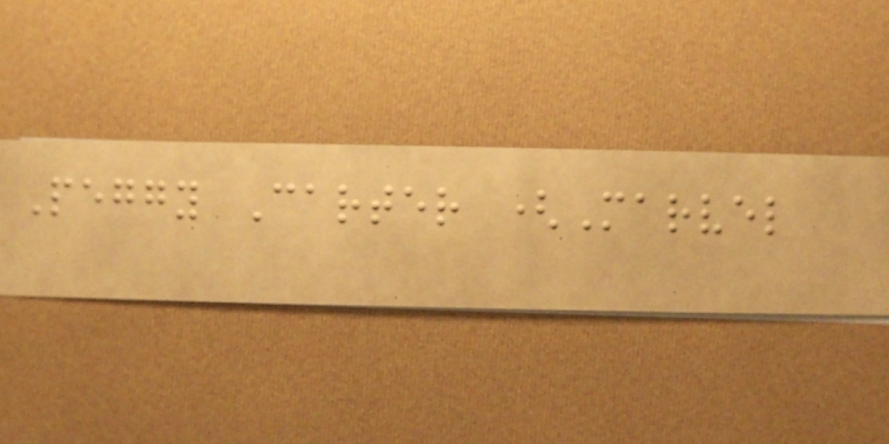Peggy Carter (Marvel
